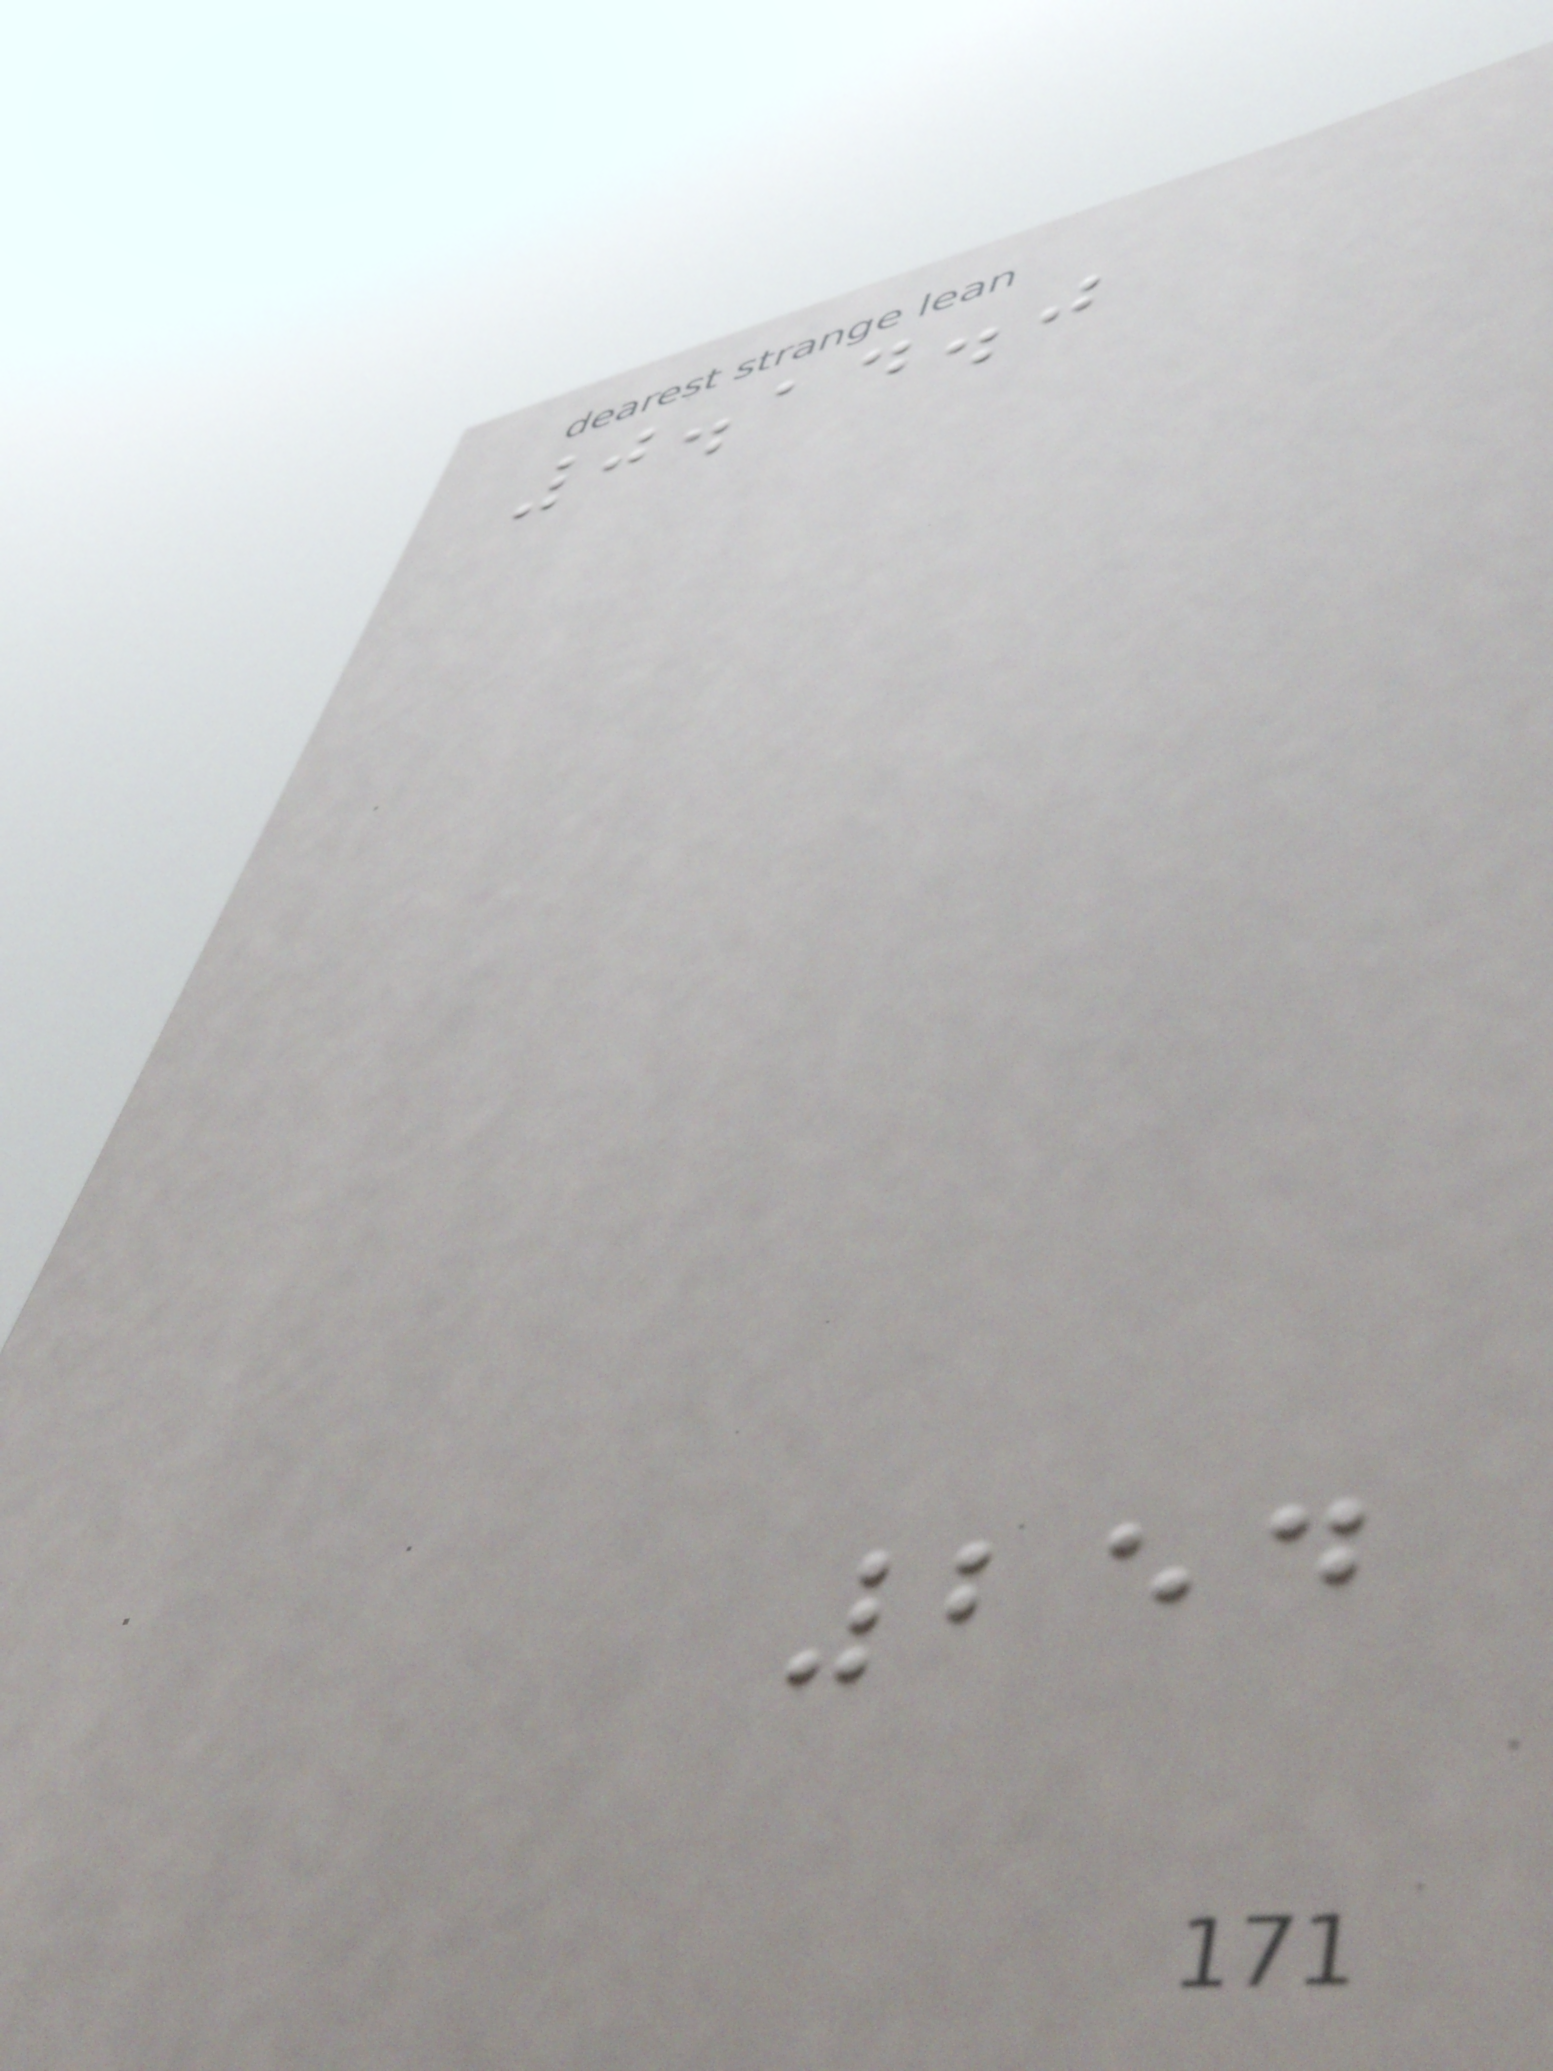0.14.0
254
